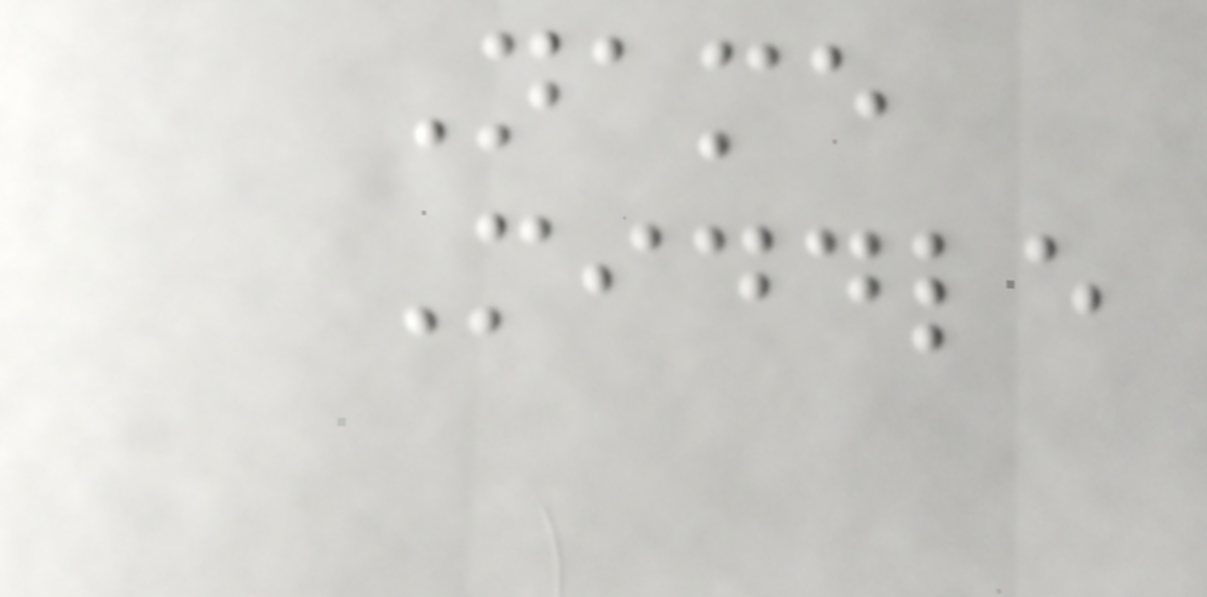Name
Middle
